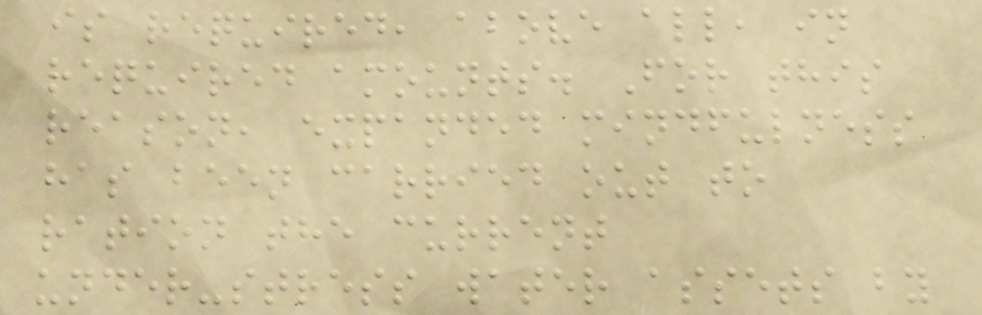is required, above all, in
required amounts. For this
reason, expanded mindfulness
has been carried out to
ration the current
under-stress water assets by
